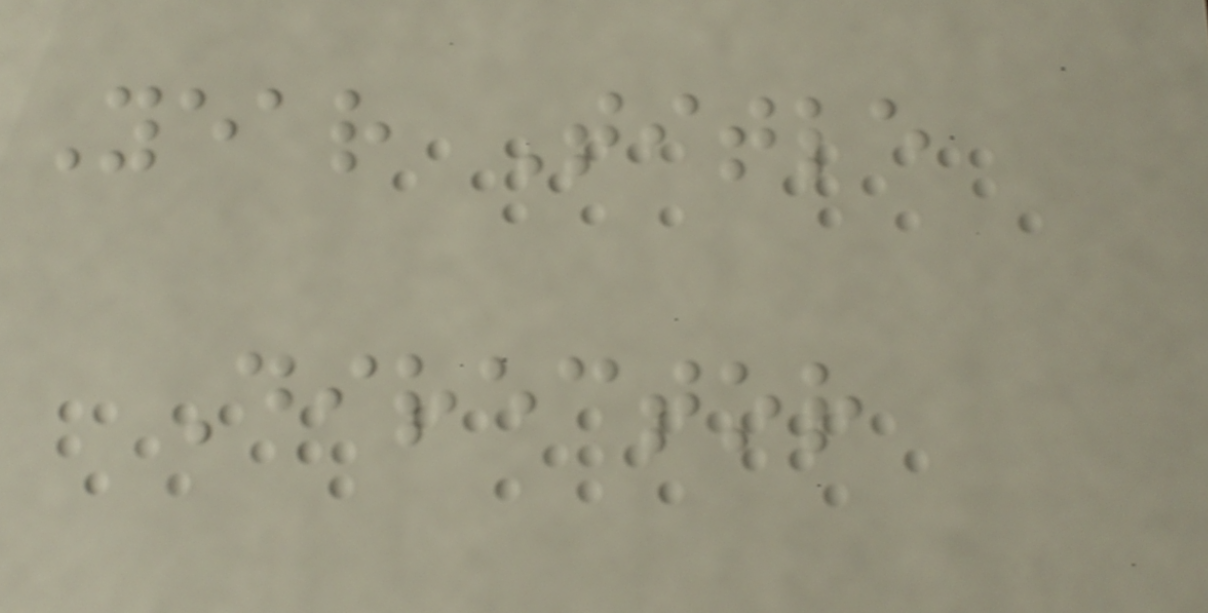Year Title
Director
